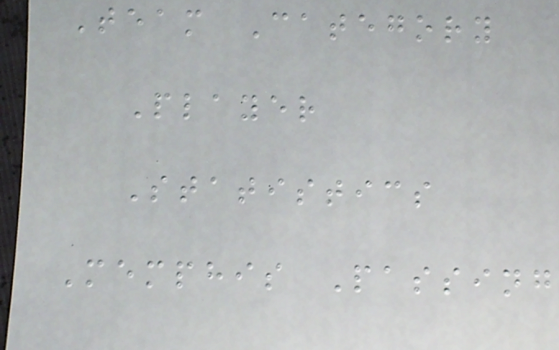Team Category
Player
Statistics
Memphis Passing
